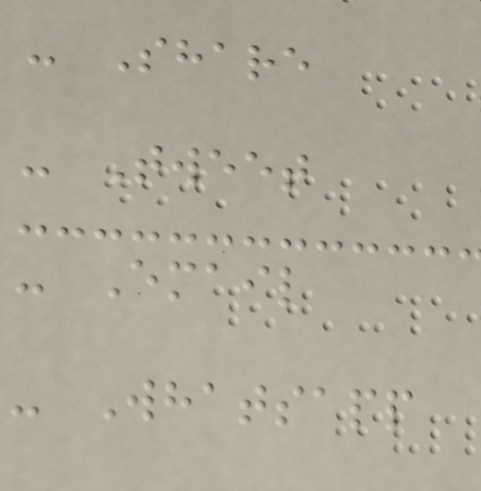- Share
- Tweet
- Email
- Whatsapp
